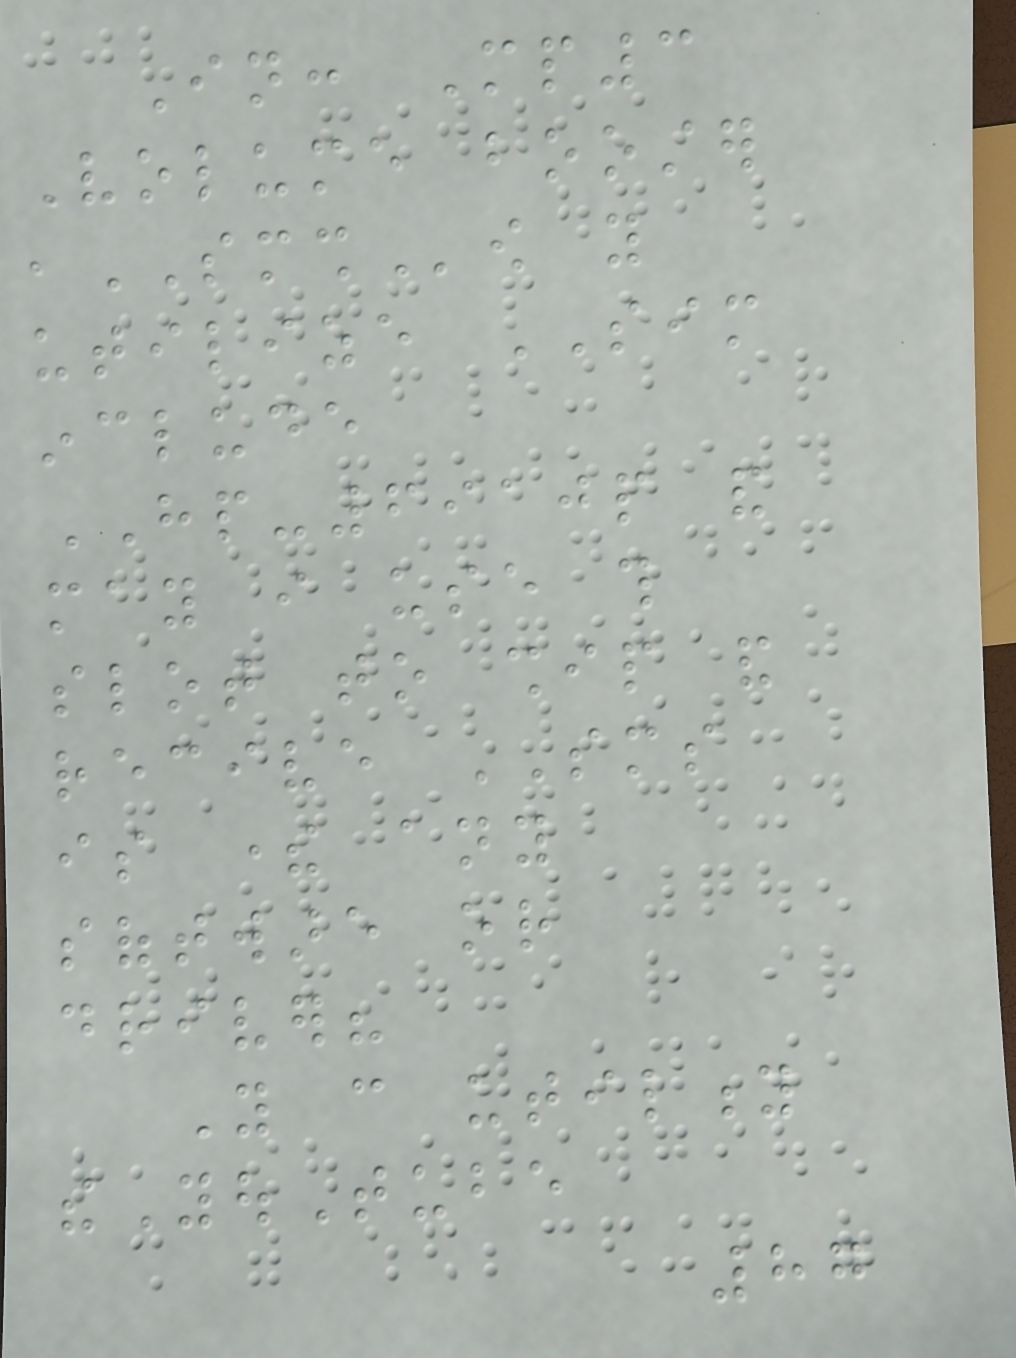In: Mp3
Volume booster
,SMSHow you
utilize SIM
include
HP-6910p and
may i use this
slot to ship and
recive SMS
is there any
software or
driver?
You can utility
theYouTube
87
